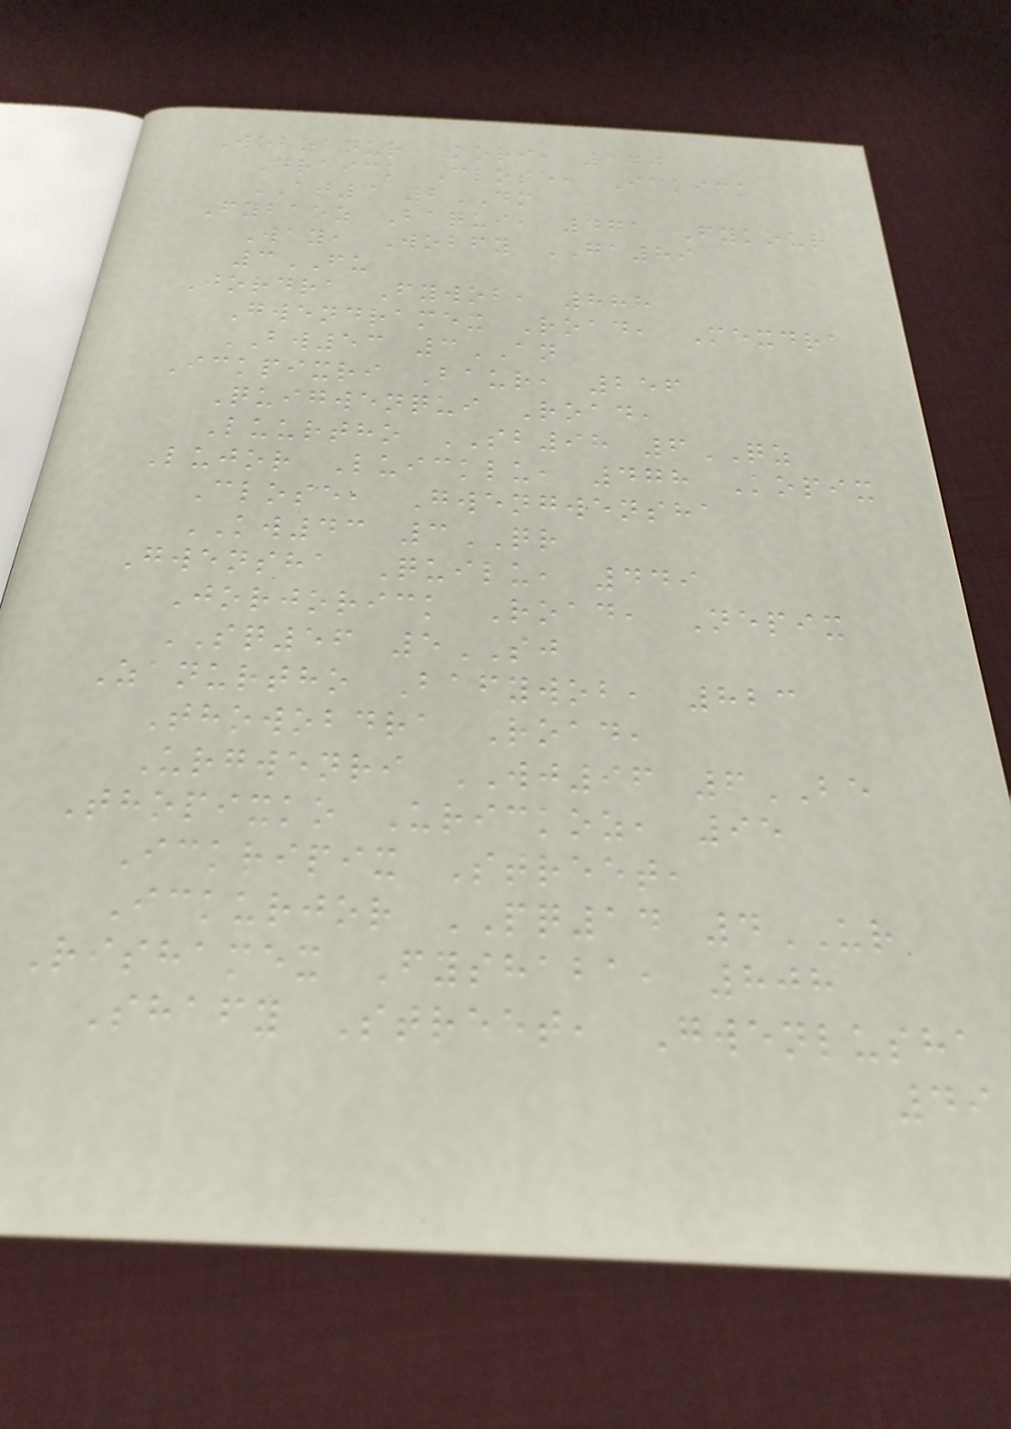Wobzanur Kori, 140
Draick Close, Ickick
AT3 2DM
Fybaoz Baqui, 471 Fykour
Way, Wobfy GA89
3FU
Jordra Fywob, 888
Gwendramex Road, Mexdra
BW53 3AN
Ickpixri Baur, 256
Quigwenqui Road,
Luurtho SB98 6QZ
Lujor Luicklu, 478 Kopix
Close, Gwengwensha
KW43 3QR
Gwensha Quilu, 449
Jorjorick Road, Nepix
SQ56 5SJ
Zanurtho Bafywob, 823
Thowobdra Road,
Urgwenri WJ96 6BE
Thopixko Urickoz, 95
Ickripix Street,
Ickurjor PQ14 4UR
Rishamex Fyshaba, 808
Shafy Street, Gwenlusha
49
